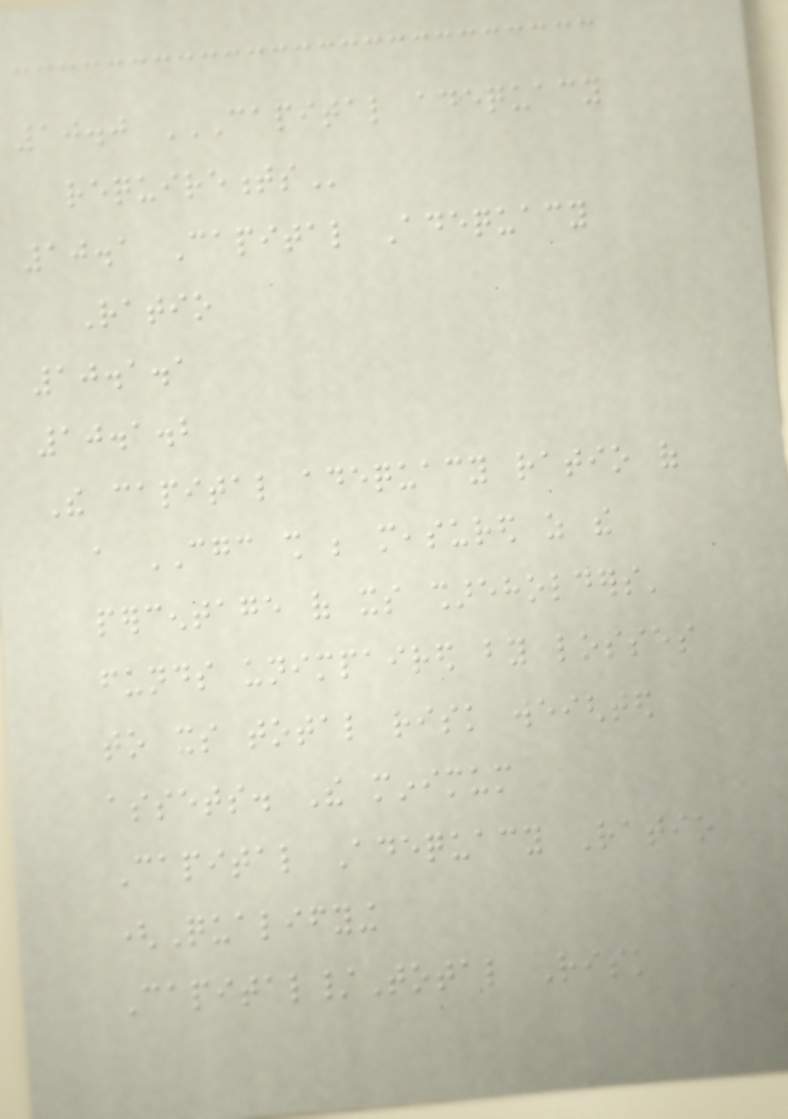10.0 CAPITAL ADEQUACY
REQUIREMENTS
10.1 Capital Adequacy
Ratio
10.1.1
10.1.2
The capital adequacy ratio of
a CGC shall be measured as the
percentage of its shareholders'
funds unimpaired by losses
to its total risk weighted
assets. The minimum
Capital Adequacy Ratio
(Qualifying
Capital/Total Risk
